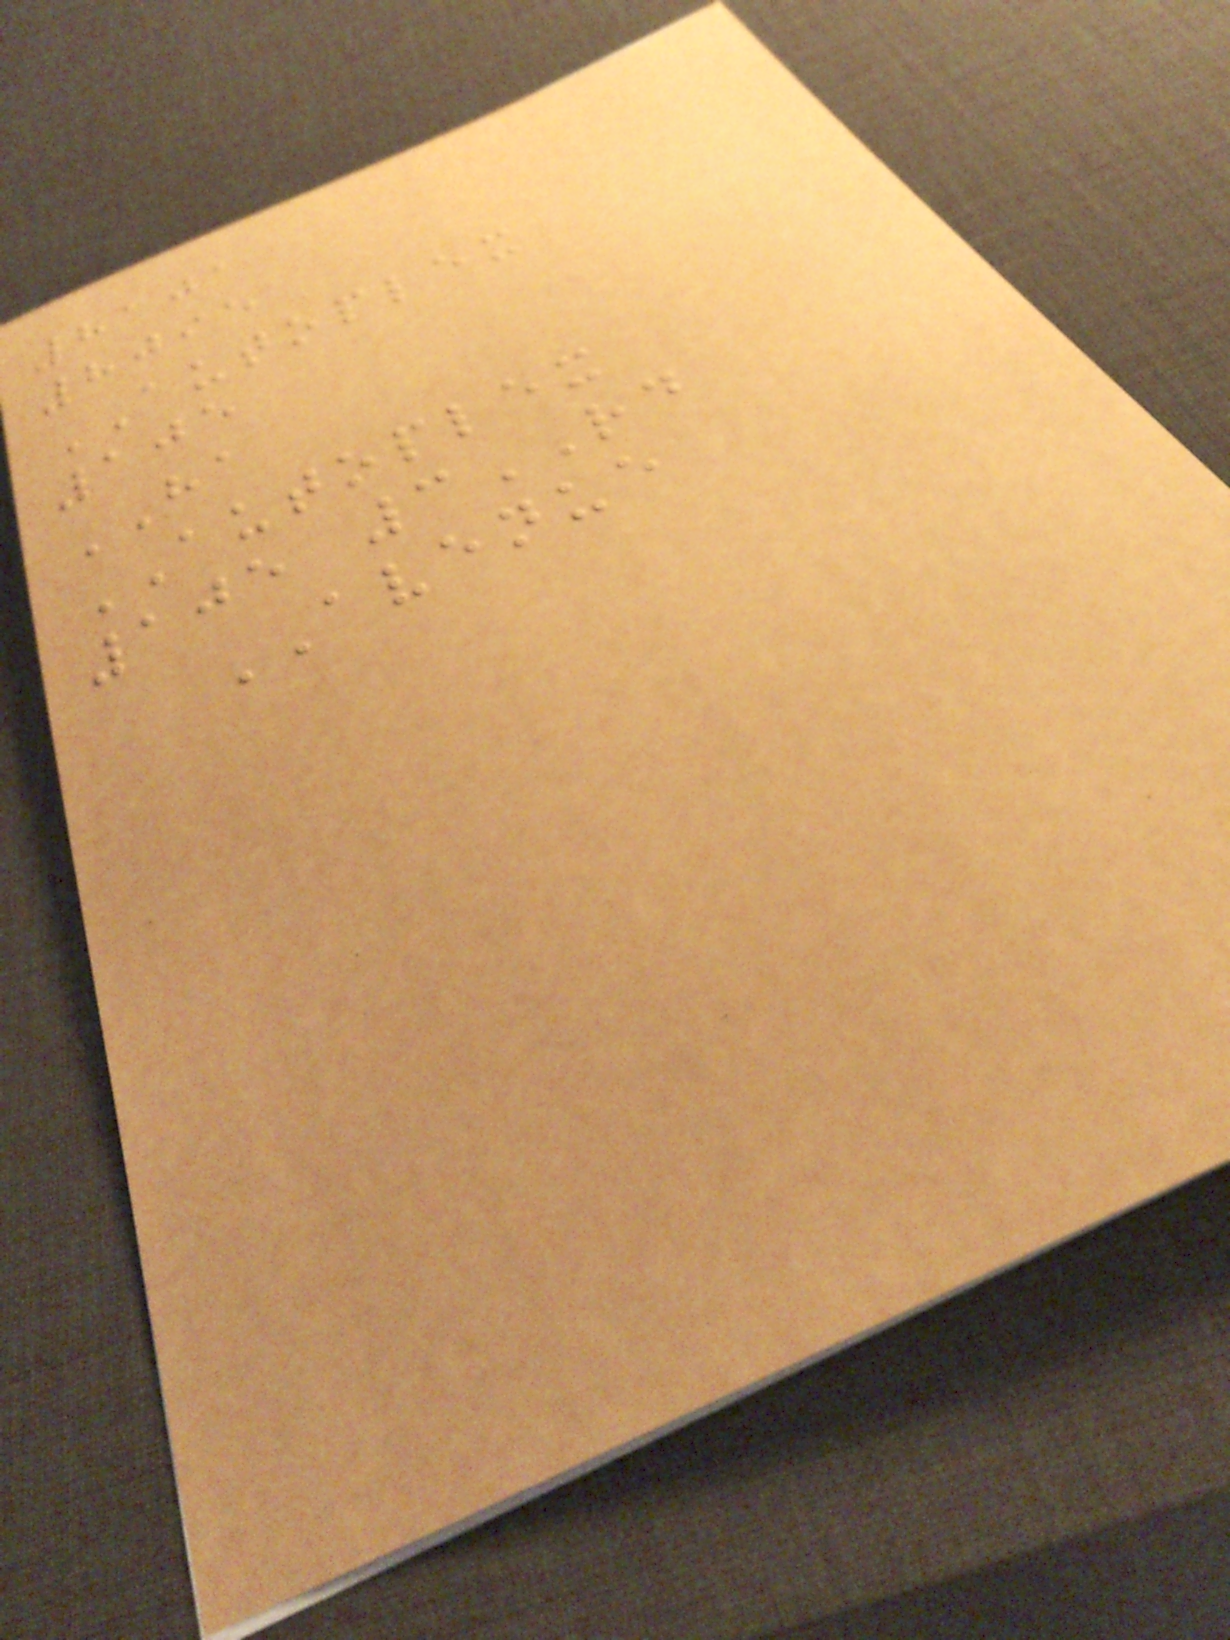8101
8095
AUTOPLEX
105
HA
AUTOPLEX
105 3RD
AVENUE
